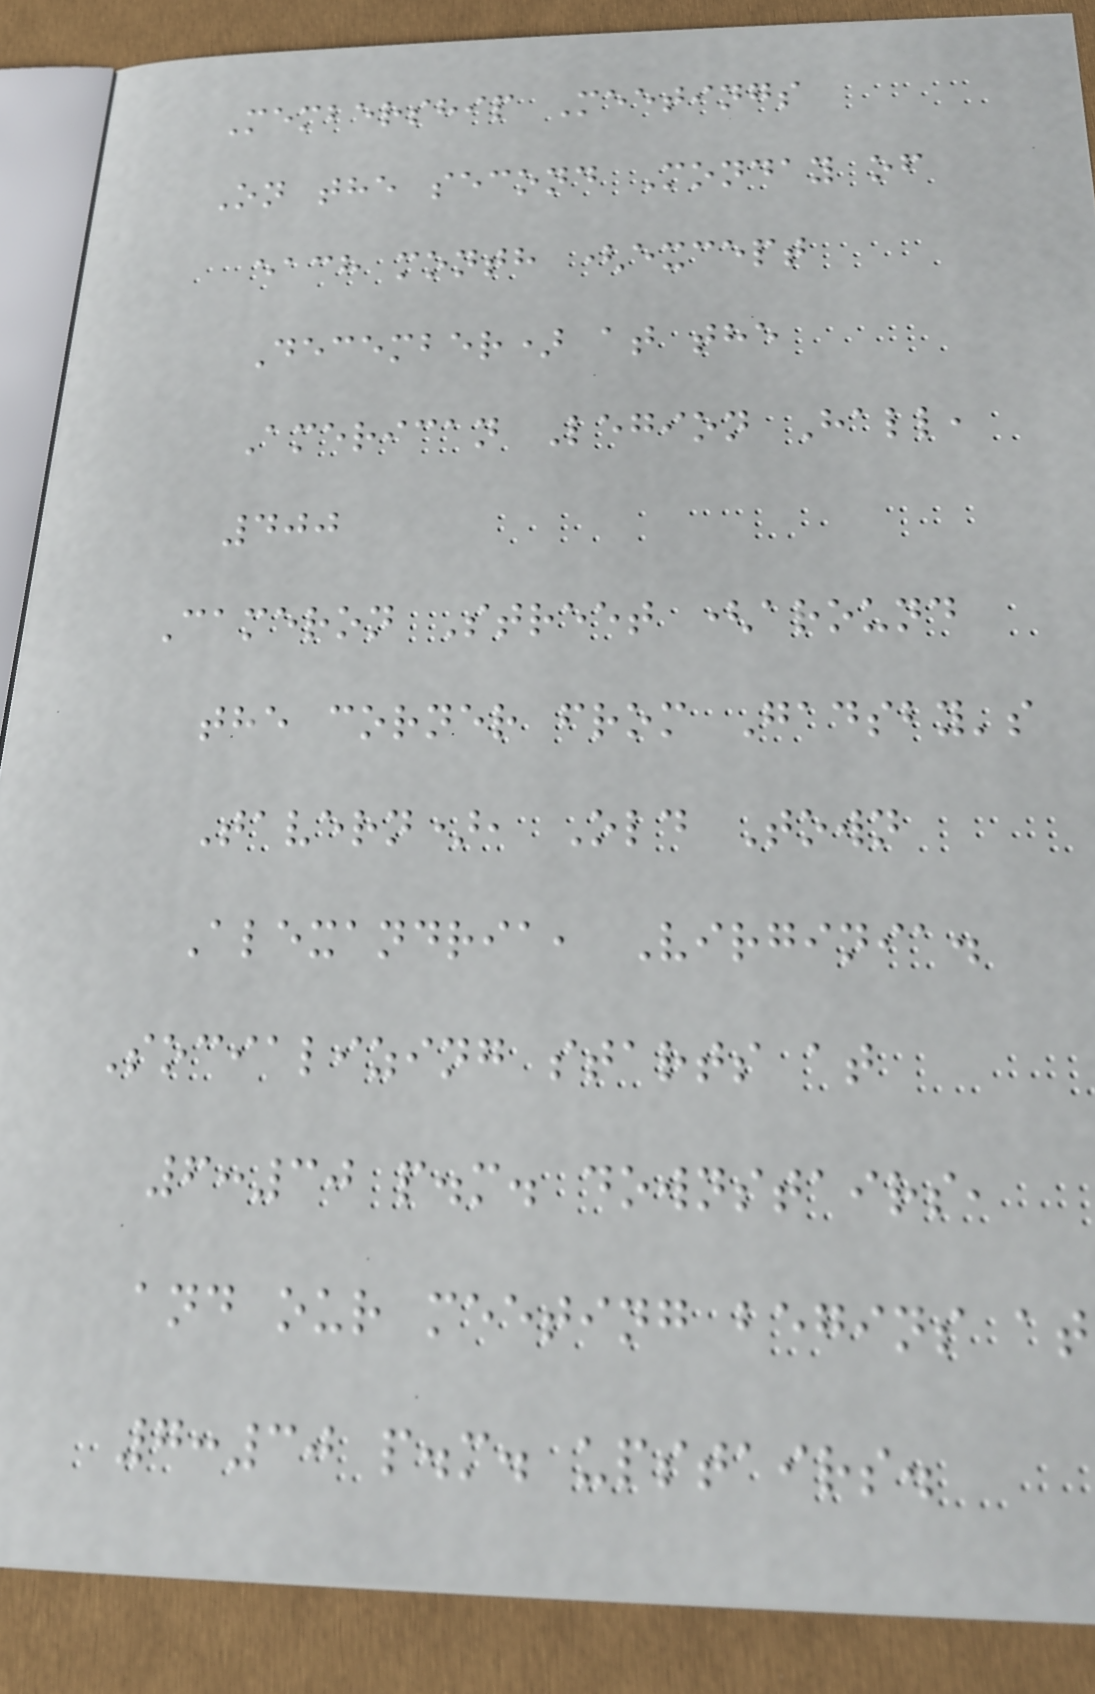Membership Meetings
On the second Monday of
each month (except
December) at the
American Legion Hall,
400
Cameron Street (around
the corner from Gadsby's
Tavern), Old Town
Alexandria, Virginia.
Socializing starts at
6:30 p.m. downstairs,
and our meeting begins at
7:30 p.m. upstairs.
